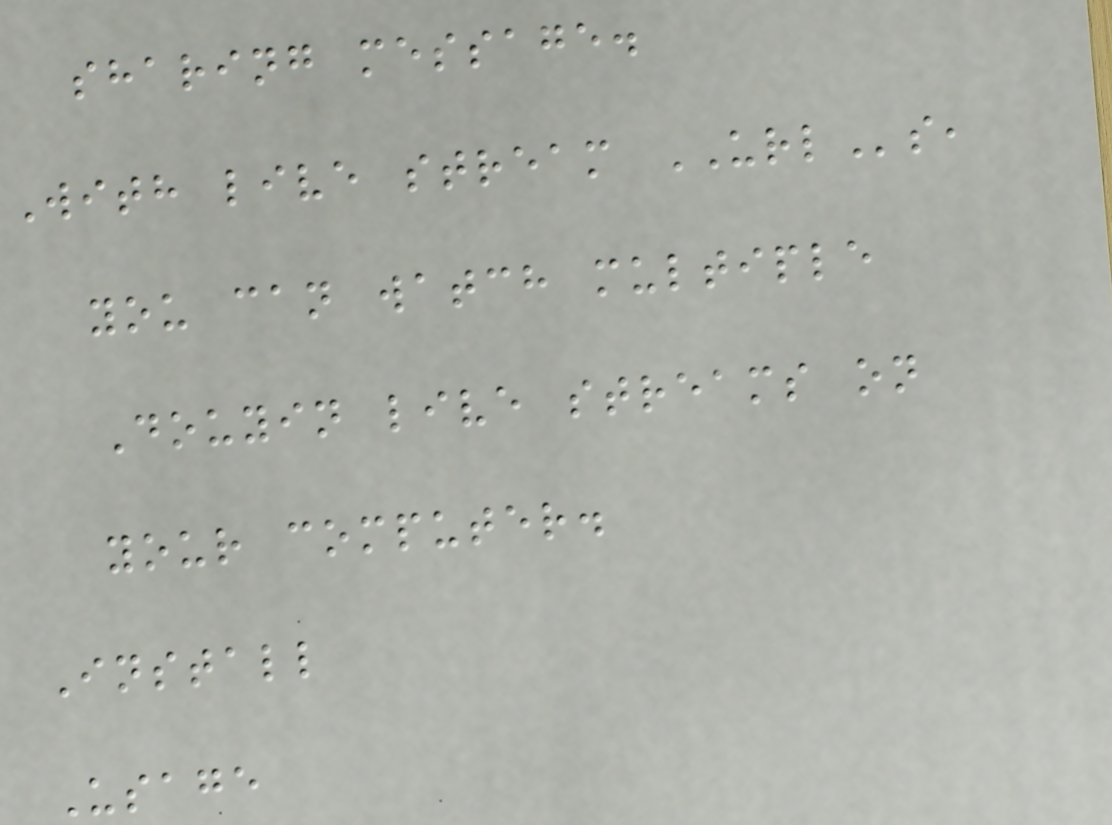sharing message.
With live stream URLs,
you can watch multiple
Douyin live streams on
your computer.
Install
Usage
